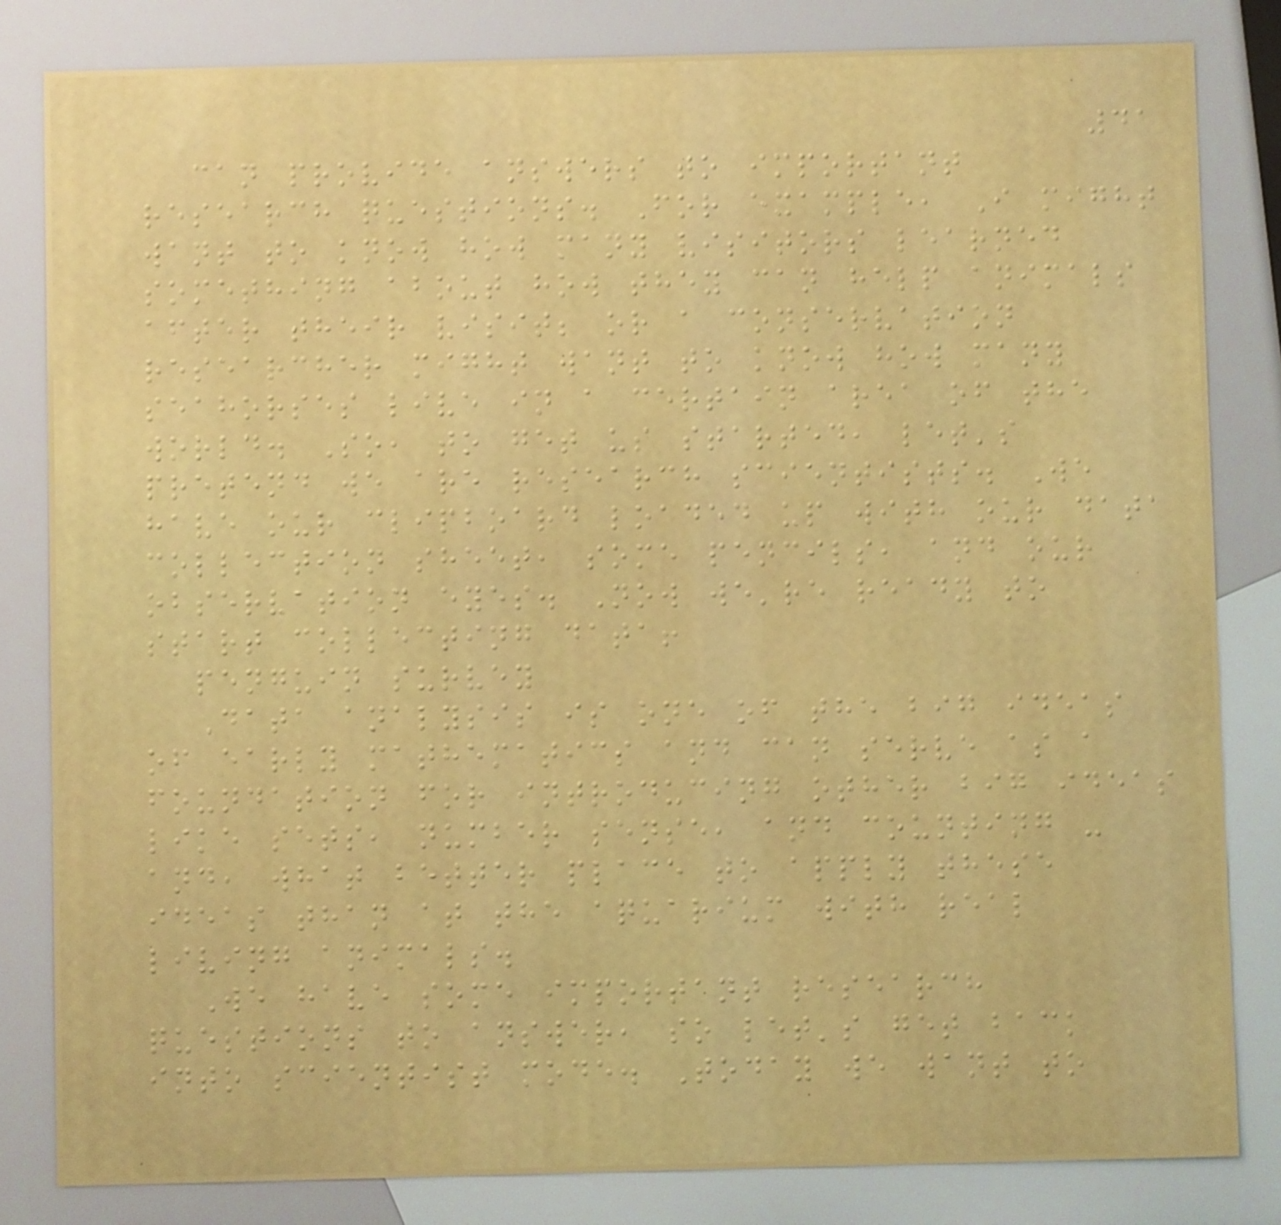41
can provide answers to important
research questions. For example, I might
want to know how many visitors learned
something about how they can help animals
after their visit; or a conservation
researcher might want to know how many
seahorses live in a certain area of the
world. So, to get us started, let's
pretend we are research scientists. We
have our clipboard loaded up with our data
collection sheet, some pencils, and our
observation eyes. Now we're ready to
start collecting data!
penguin survey
Data analysis is one of the big ideas
of early mathematics and can serve as a
foundation for introducing other big ideas
like sets, number sense, and counting -
and, what better place to apply these
ideas than at the aquarium with real
living animals.
We have some important research
questions to answer, so let's get back
into scientist mode. Today we want to
